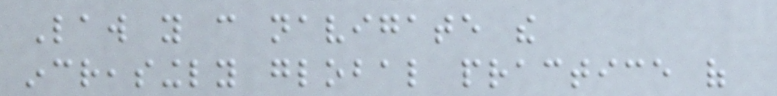Law you can navigate the
increasingly global practice of
